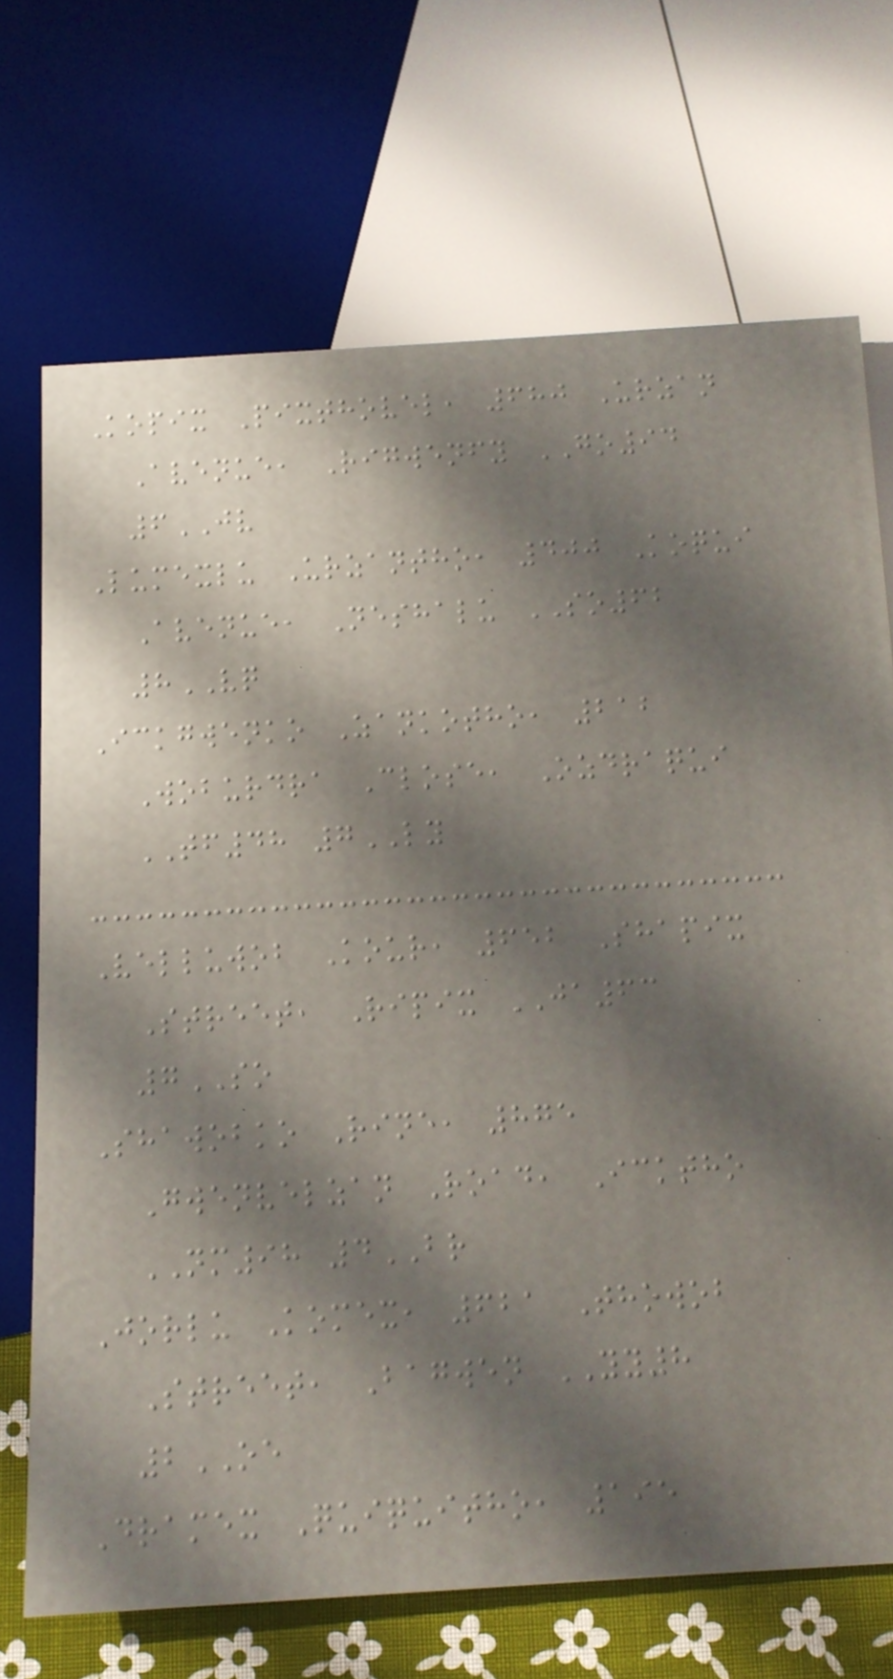Kopix Pixthovel, 680 Urzan
Avenue, Rigwenfy GO94
6JV
Lumexlu Urzantho, 400 Koqui
Avenue, Neshalu SO62
8VQ
Ickgwenko Zankotho, 212
Woburdra Close, Ozdraqui
TF48 7LY
Velluwob Kour, 652 Shapix
Street, Ripix JA63
7SO
Shawobko Rine, 875
Gwenvelzan Road, Icktho
NM98 4BR
Jorlu Komex, 621 Thowob
Street, Bagwen YY8
2OE
Dramex Quiquitho, 195
